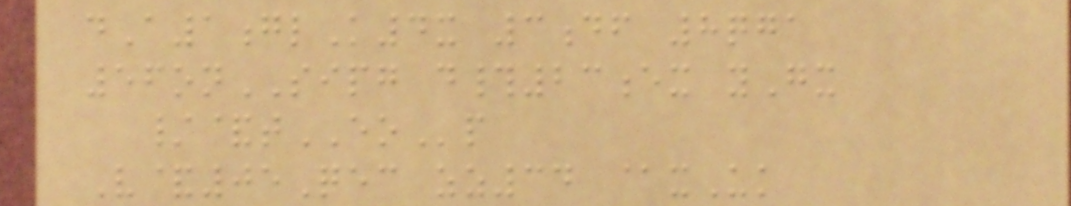dA1glK4x 3df 8qga
56onSIPG d#23ex yGx
/&tEOp
V&05Qec zz34 @xUk
